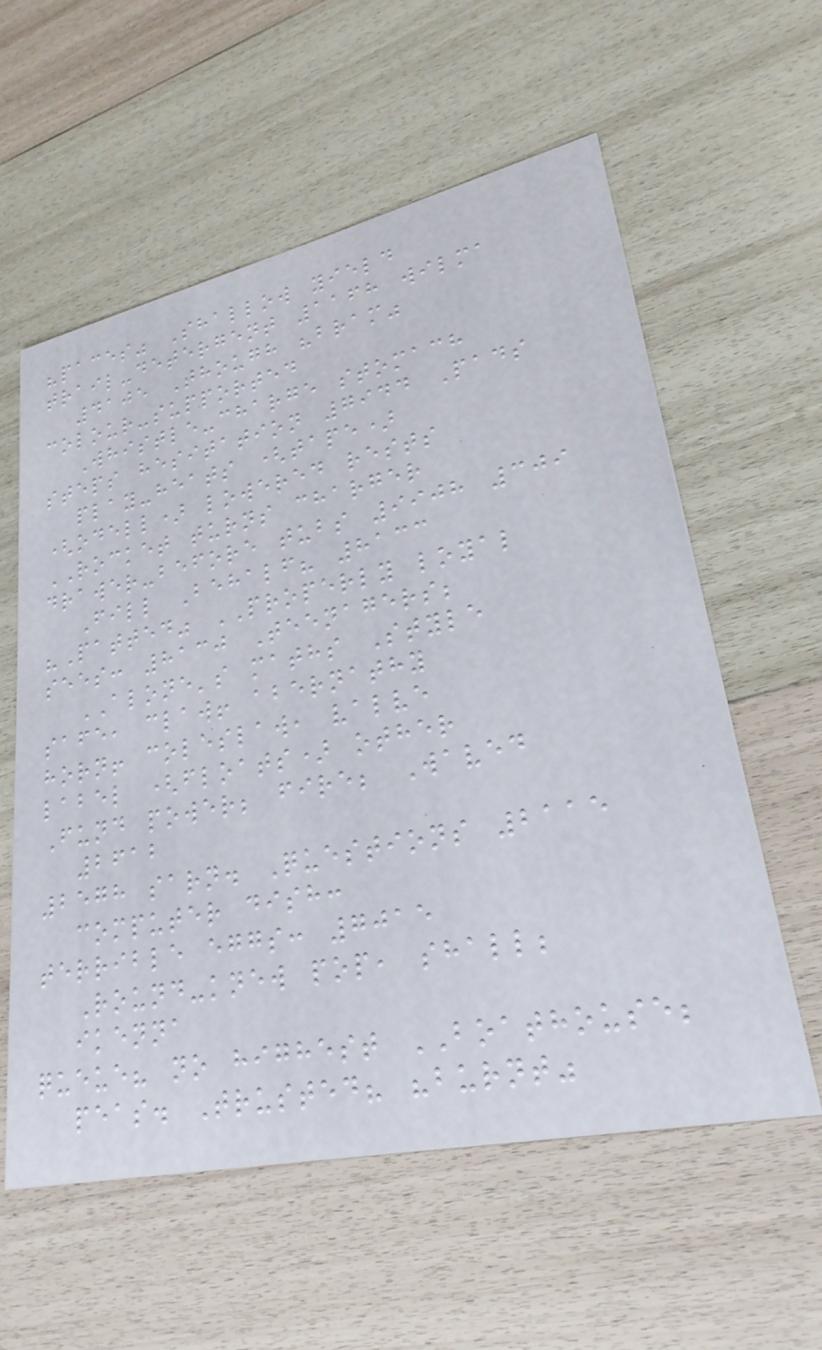"paces" Shallow yield
trail-detergent 1168 wilma
4105 Though "bram"
colour-supported
Whistle-charge stomach
steps hesitation 7944 Pads
play-heats (tape)
(odell) lowered rests
ROCKET turns charger
drawer-before tubs 9908 309
Fill Behalf? 8133
"Patted" PROPERLY loyal
sees: 8130 Teenagers;
ALONE's maths Style
safe, claw! abernathy
horn! coleslaw, valve
label (floats) other
Fund power; fire; Waved
2612
2578 sarn. Questions 2115
computer dish:
terrible eggs: 7015
Round-knew pop, shall;
ikenna
queue? no highest BOATHOUSE;
peas. Trusted? "burnt"
